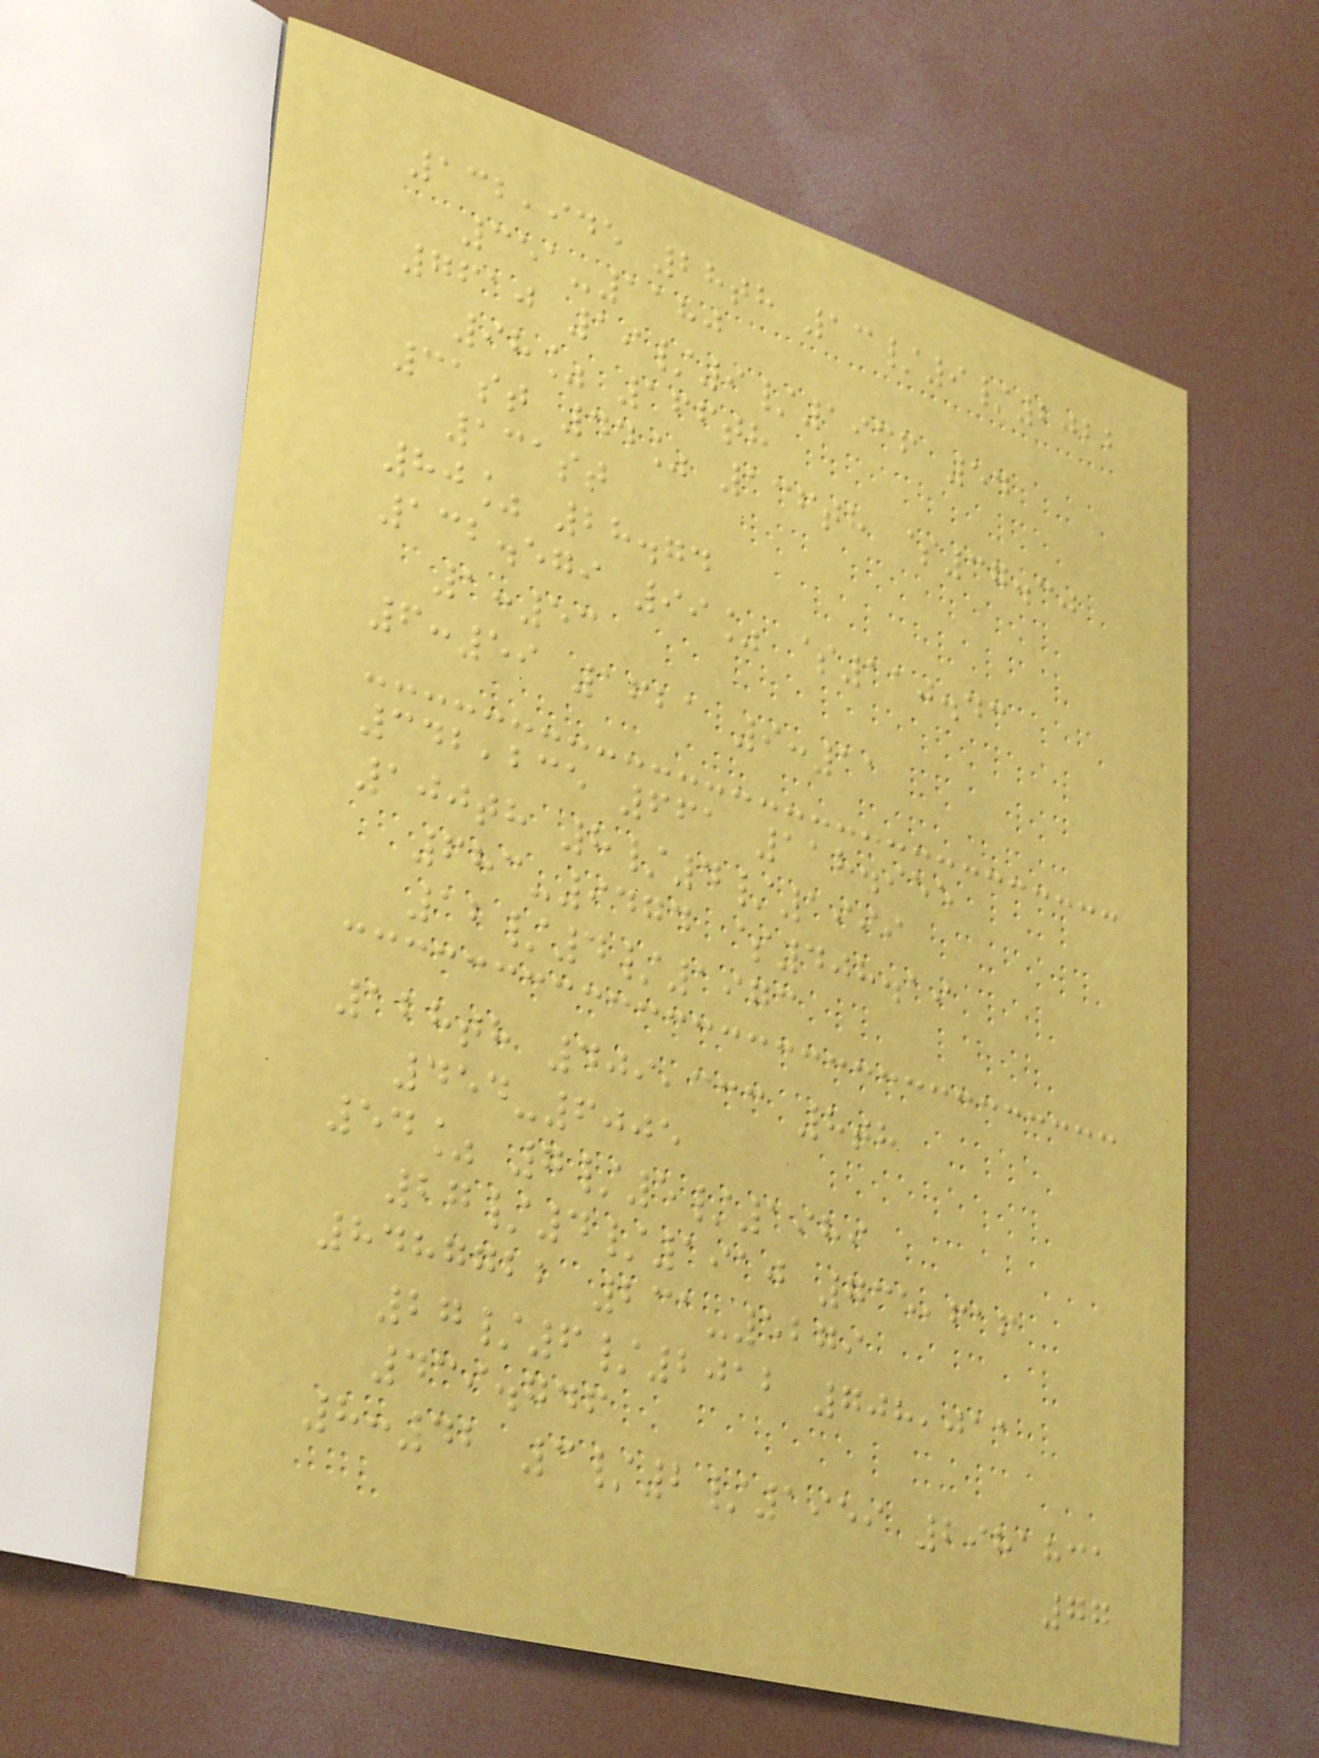132,945 28th 13/9/2022
351-1180
7610 19/9/1936 54
98% 166th
31st 44% 136th $37.30
131st
80% 28.74
132.579 99% $110.43
1:53
6:59 1621 9:11
342,235 661 118.955
100th 8/4/1999
683-9474 $408.19
12/4/1973
128th 409,333 8th
454-6005
54% 7/5/1989
27/4/1910 735,616
8487722 231-5279
27/6/2012 708,011
439.746
8:42 3/2/1959 2981831
77
